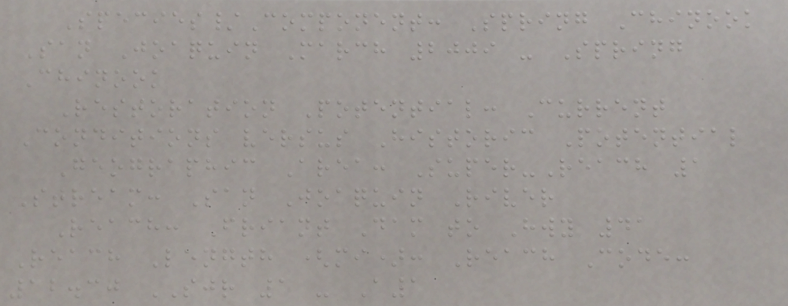Species/Component: Spring Chinook
San Joaquin March 2009 - Spring
Chinook
Restoration Potential: Current
Conditions versus Historic Potential
Geographic Area: Super-Reach 1
Stream: San Joaquin River
Reach: Friant Dam to Hwy 41
Reach Length (mi): Reach Code:
12.30 SJR 1 - A1
